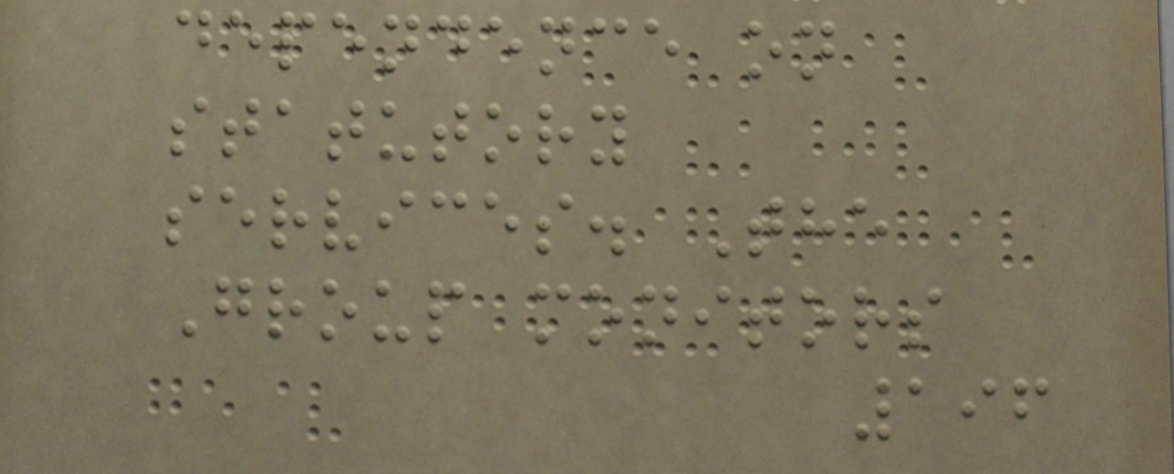dependence on
statutory
services. The
Group monitors
196
